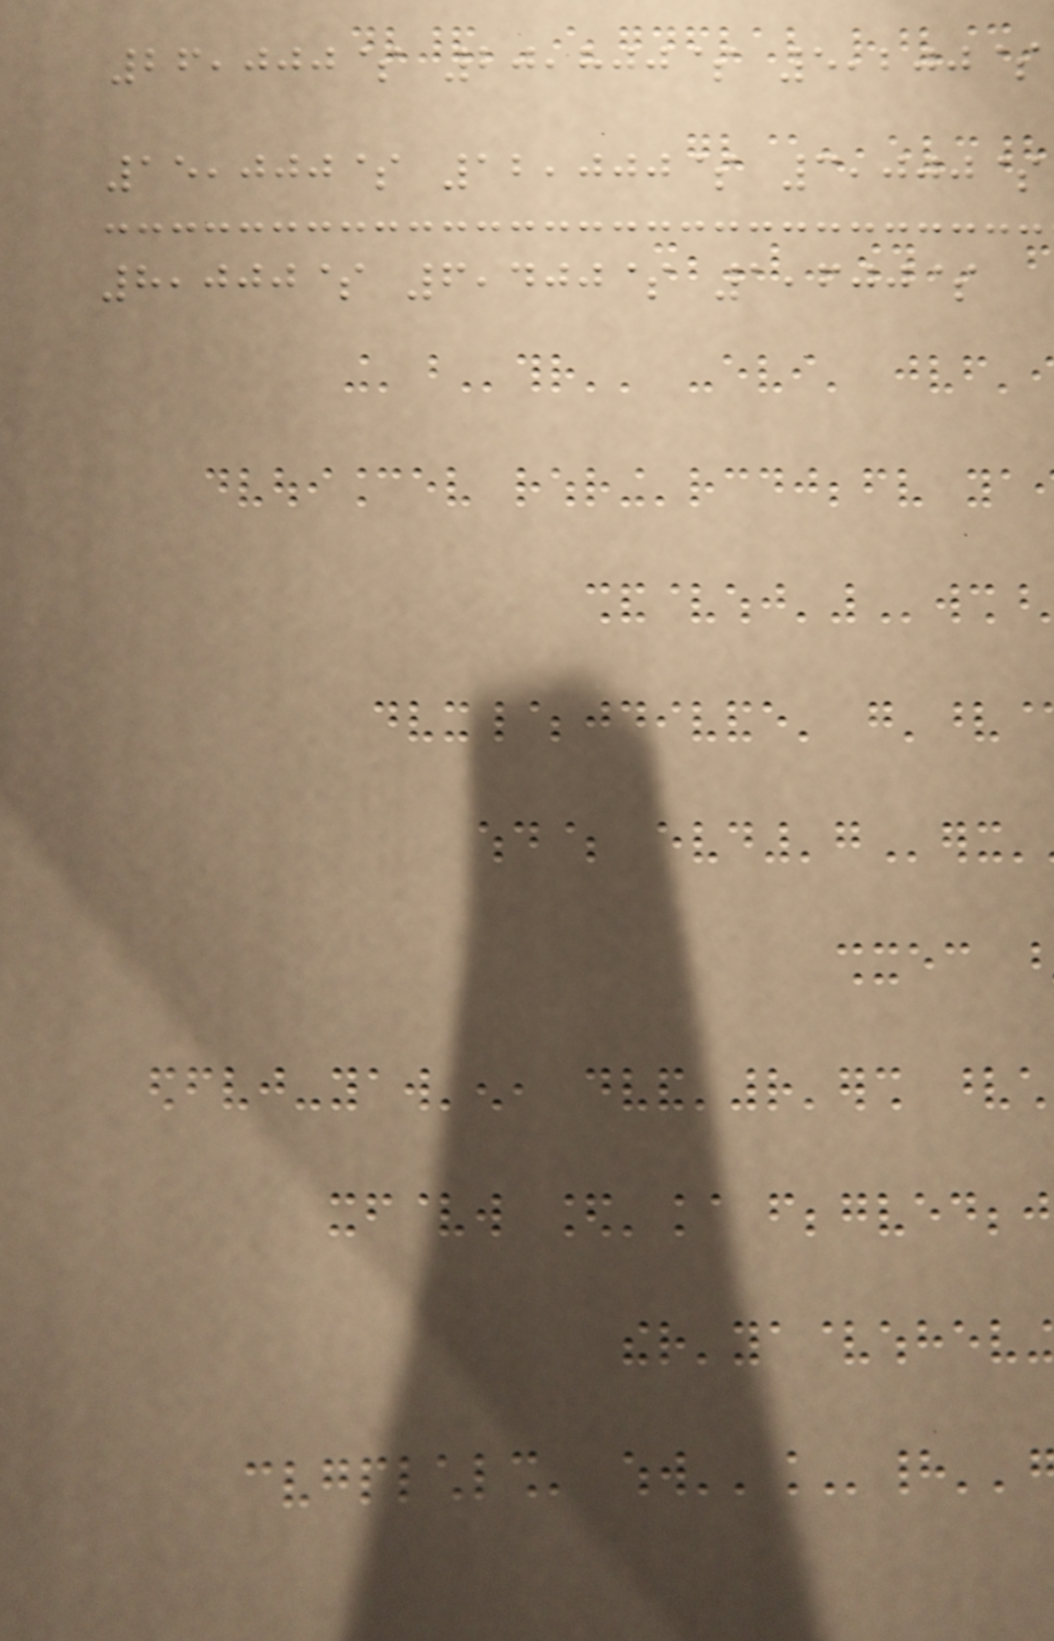26,000$ 20,800$ 5,200$
15,000$ 12,000$ 3,000$
8,000$ 6,400$ 1,600$
